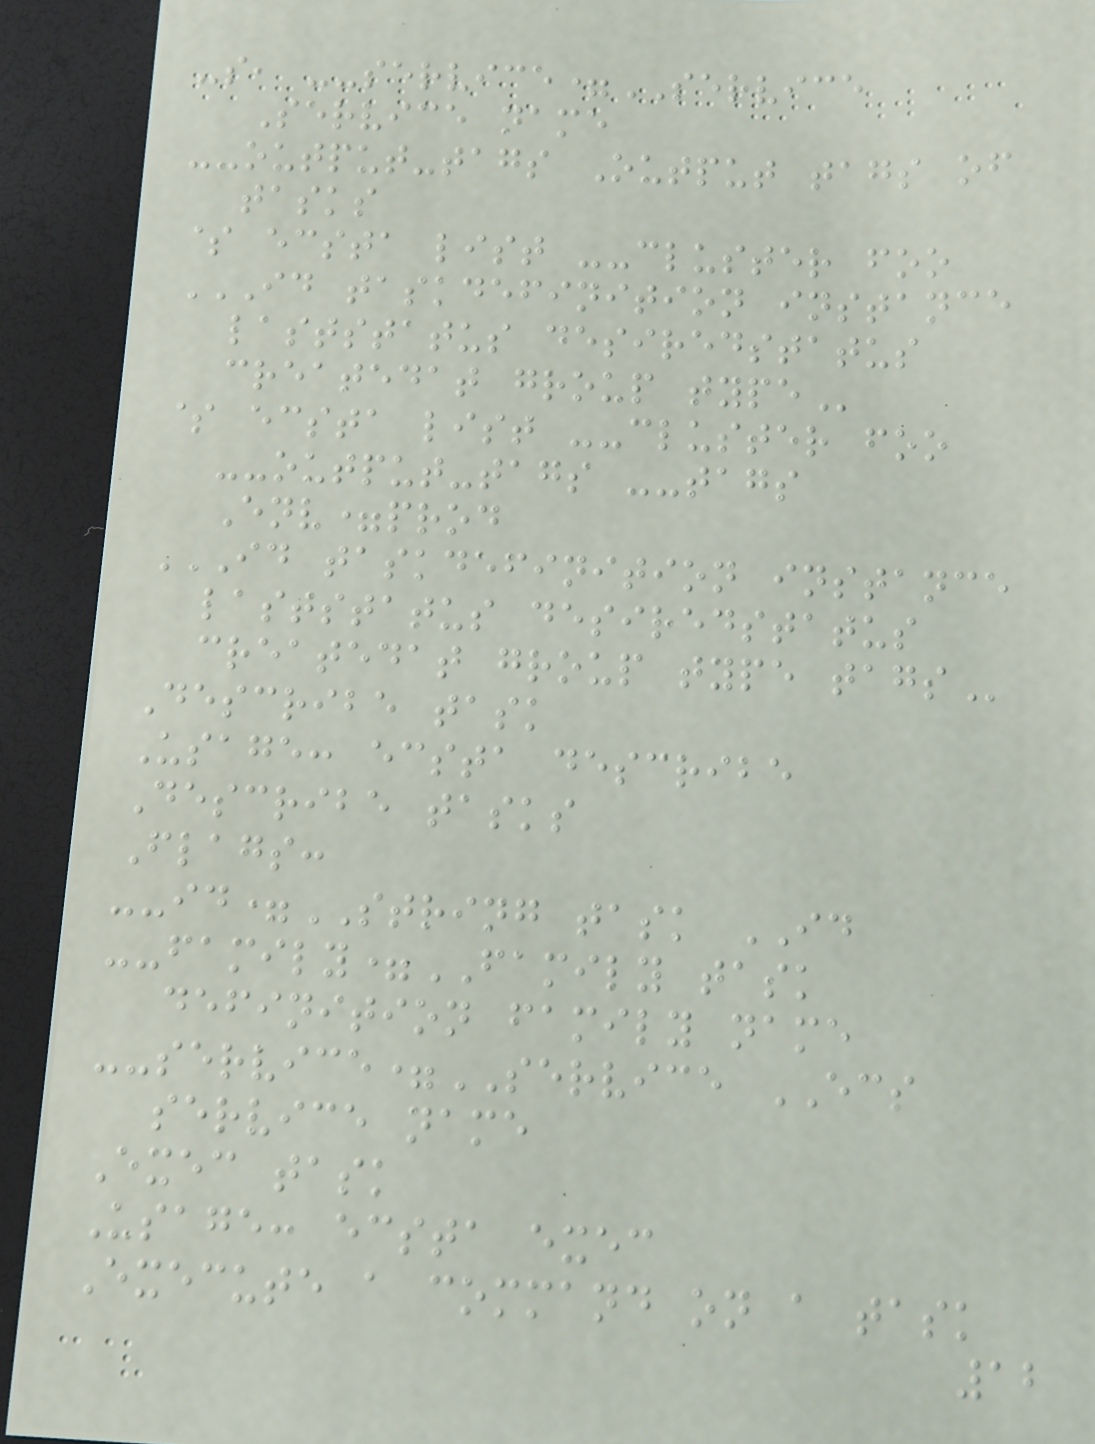-s, --service=SERVICE
Service name
--output-tags Output tags of
tasks
$ ecsta list --cluster foo
ID TASKDEFINITION INSTANCE
LASTSTATUS DESIREDSTATUS
CREATEDAT GROUP TYPE
$ ecsta list --cluster foo
--output-tags --tags
Env=prod
ID TASKDEFINITION INSTANCE
LASTSTATUS DESIREDSTATUS
CREATEDAT GROUP TYPE TAGS
Describe task
Usage: ecsta describe
Describe tasks
Flags:
--id=STRING task ID
--family=FAMILY task
definition family name
--service=SERVICE ECS
service name
Exec task
Usage: ecsta exec
Execute a command on a task
12
